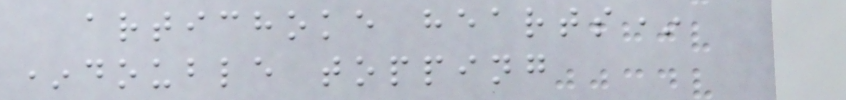artichoke hearts*
*double topping
